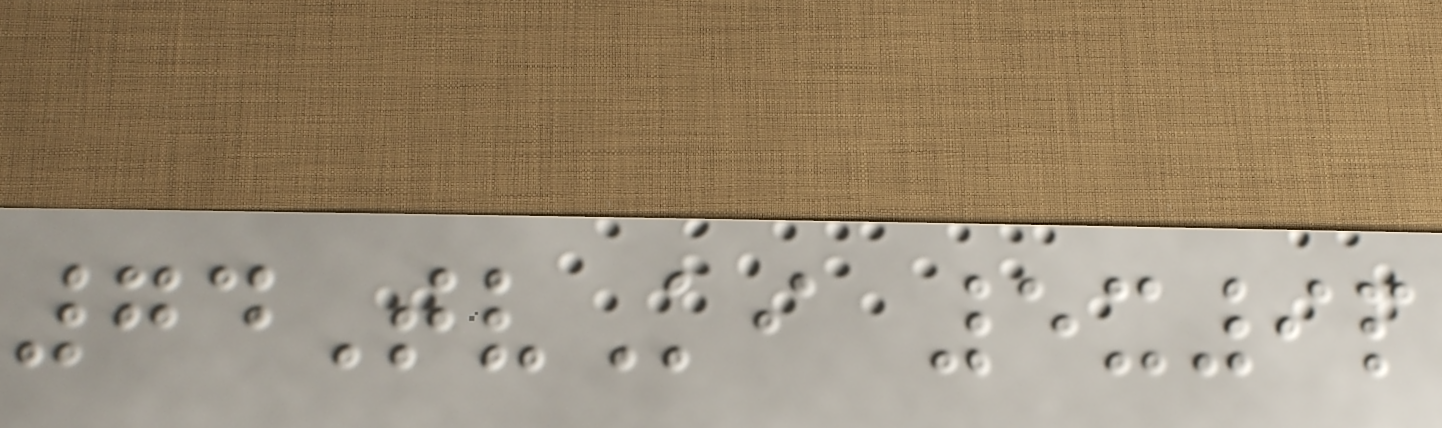74TvKi 5x9p
